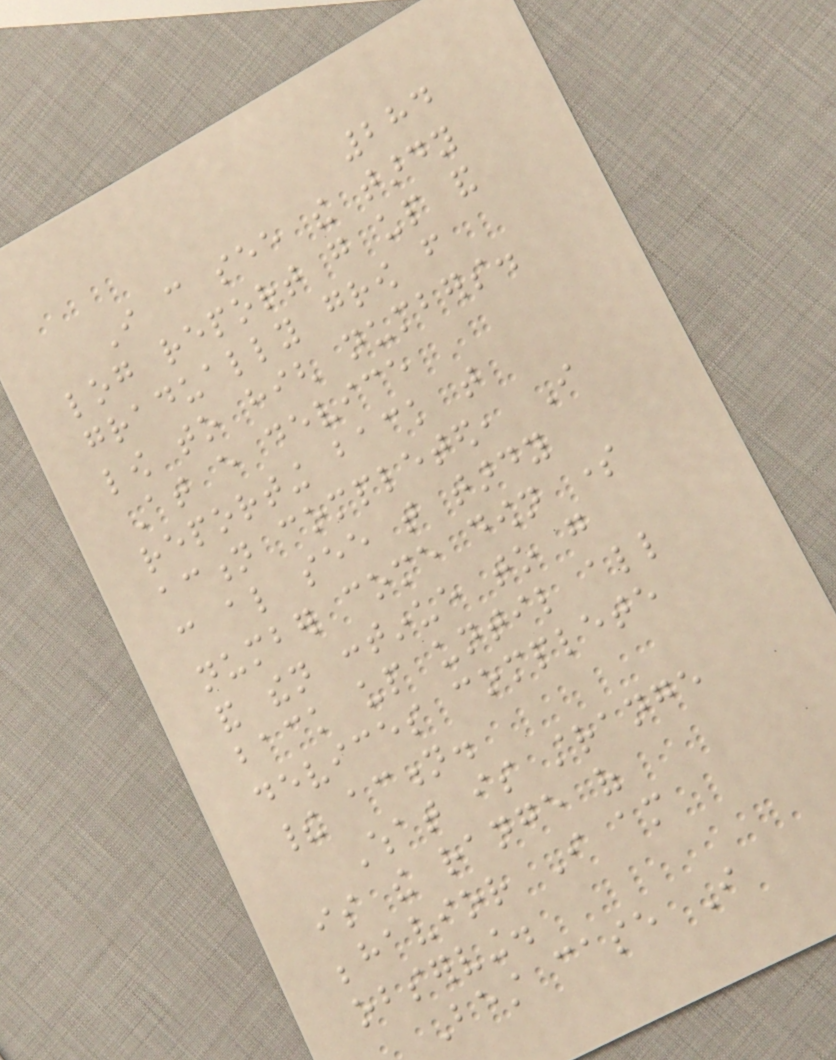284
I can see the tardy
log report go up and
gradually grow from
low to high numbers.
At every device
reporting back that
action completed, I
can also see that tardy
number come down some
and then continue to go
back up until all
devices complete
their action.
What is strange
is the range of
behavior I am
observing.
Best case I
